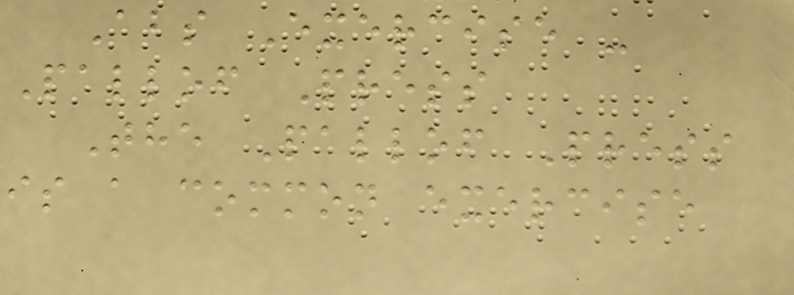Abs Exercise -
Pallof Press
The Pallof Press
is a common exercise
